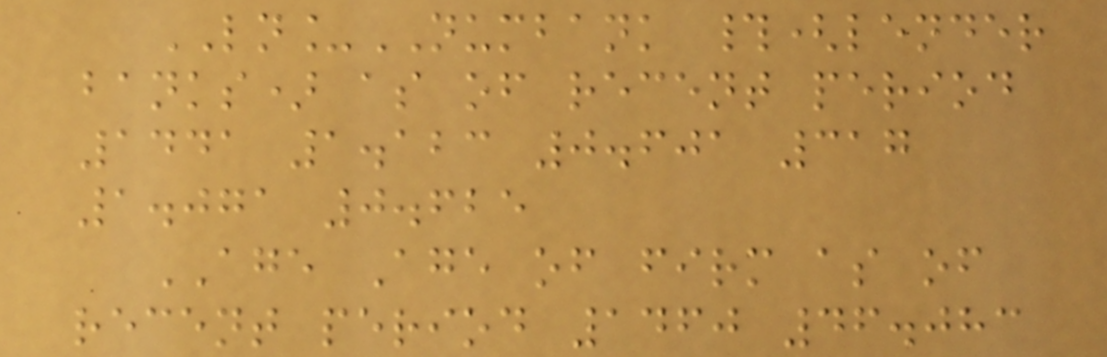LN_NUMBANK #(lender
banks) as of recent period
1441 1.123 0.601 317
1.071 0.625
AGE Age of firm as of
recent period 1460 46.083
